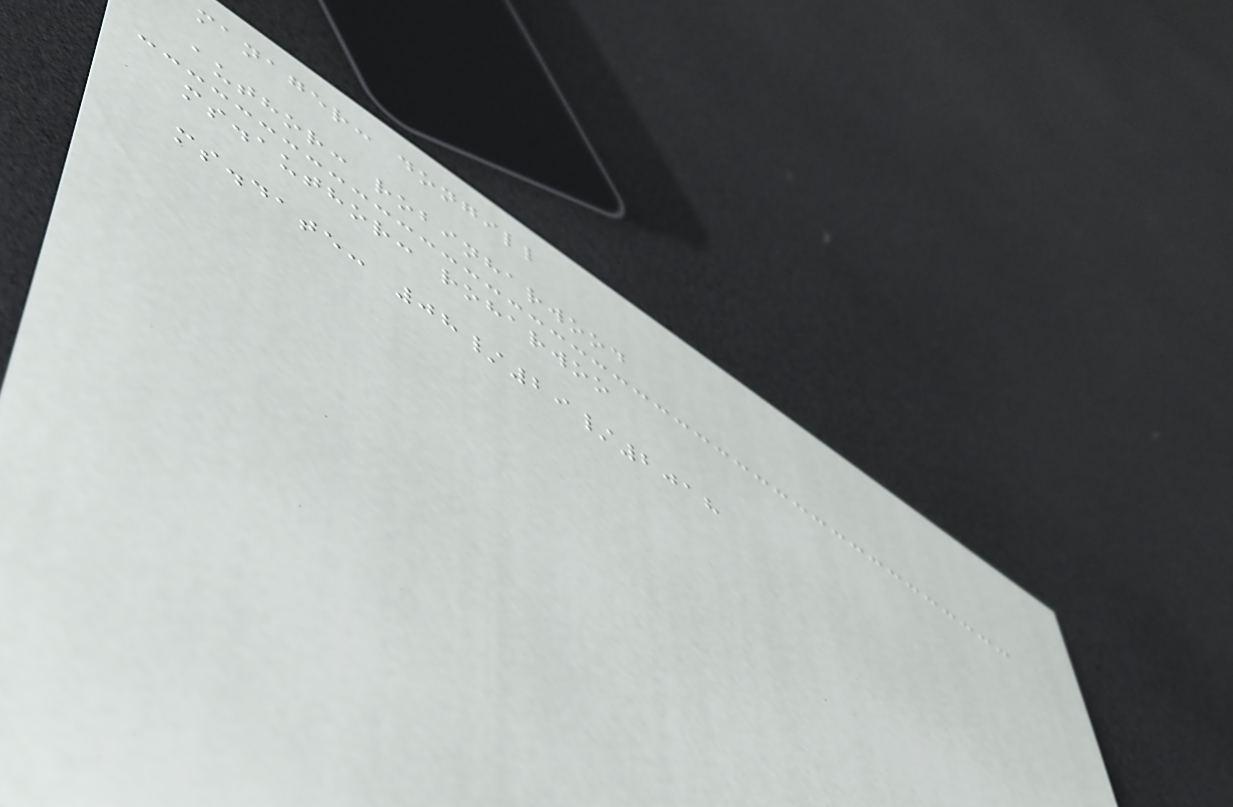manager: dongill
author: robinharwood
ms.author: roharwoo
ms.date: 08/29/2018
